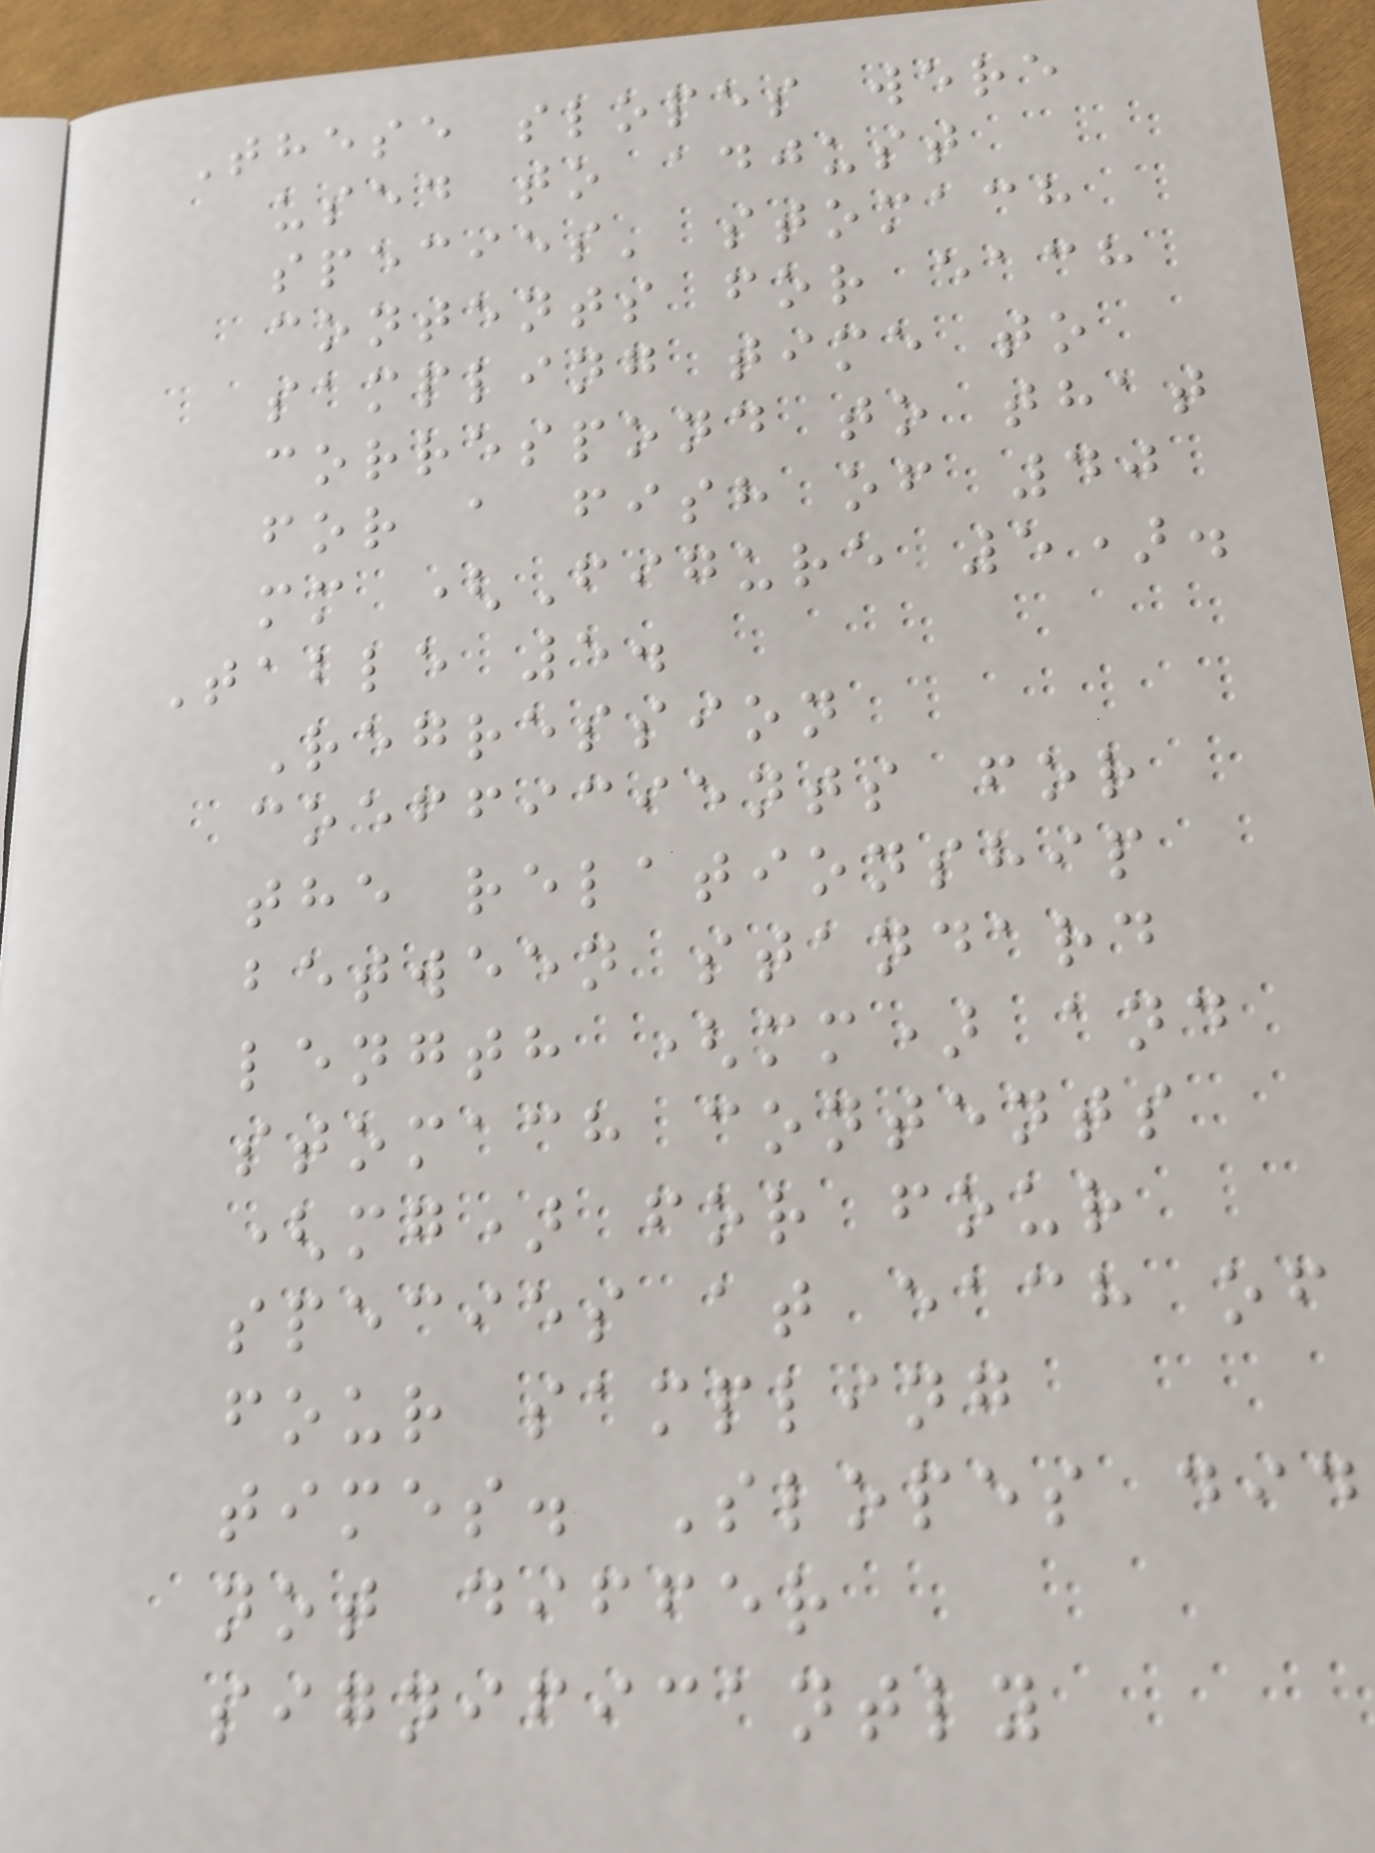These slopes were
used to adjust
species' stomach
contents for each
sampling time to
correspond to that
for a fish of 40
mm (Figure 5).
Table 5.
Regression
coefficients for
the relationship
between standard
length (mm) and
stomach contents
(mg) for four
species at each of
four sampling
times. Slopes did
not differ
significantly
